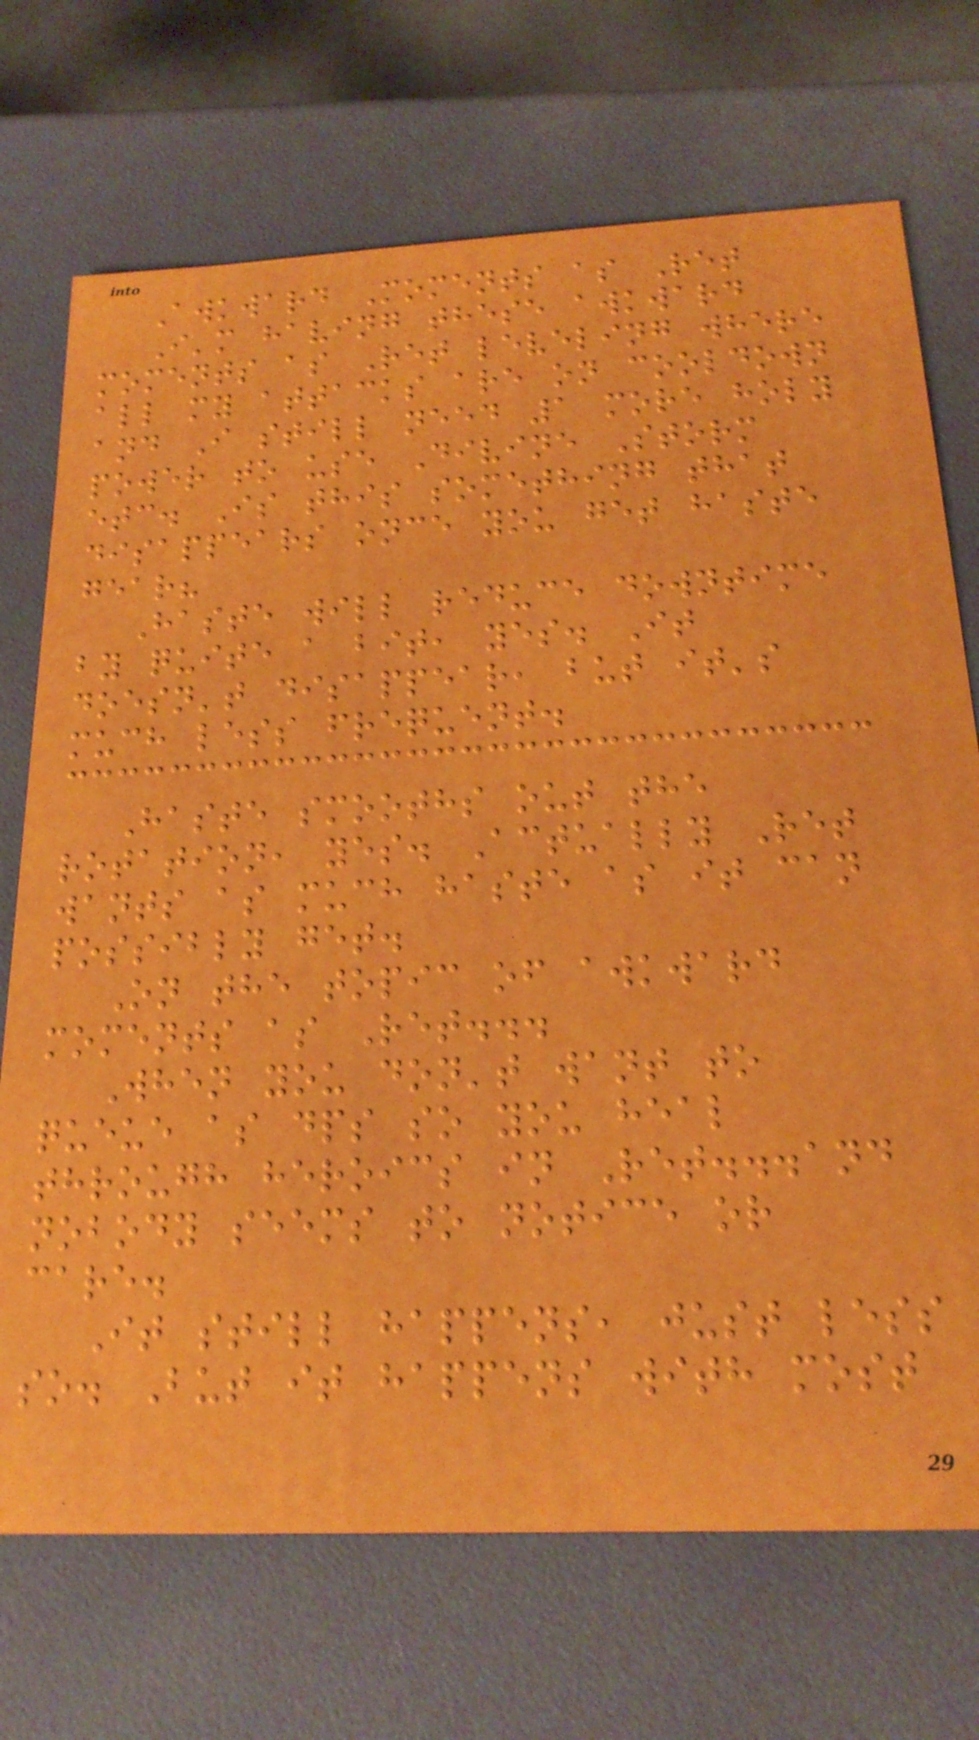Awkward Moments as Ret
I'm having these awkward
moments as Ret leveling where
all my attacks are on cooldown
and I still need 1 more holy
power to use Divine Storm
etc. Is this something that
disappears once you get haste
gear?
Haste will reduce downtime
by quite a bit, yes. It
doesn't disappear, but it's
much less frequent.
Haste smooths out the
rotation, yes. Actually Ret
wants as much haste as it can
possibly get.
On the topic of awkward
moments as Ret...
When you don't want to
queue as dps so you heal
through heroics in Ret...and
nobody seems to notice or
care.
It still happens, just less
so. But it happens with most
